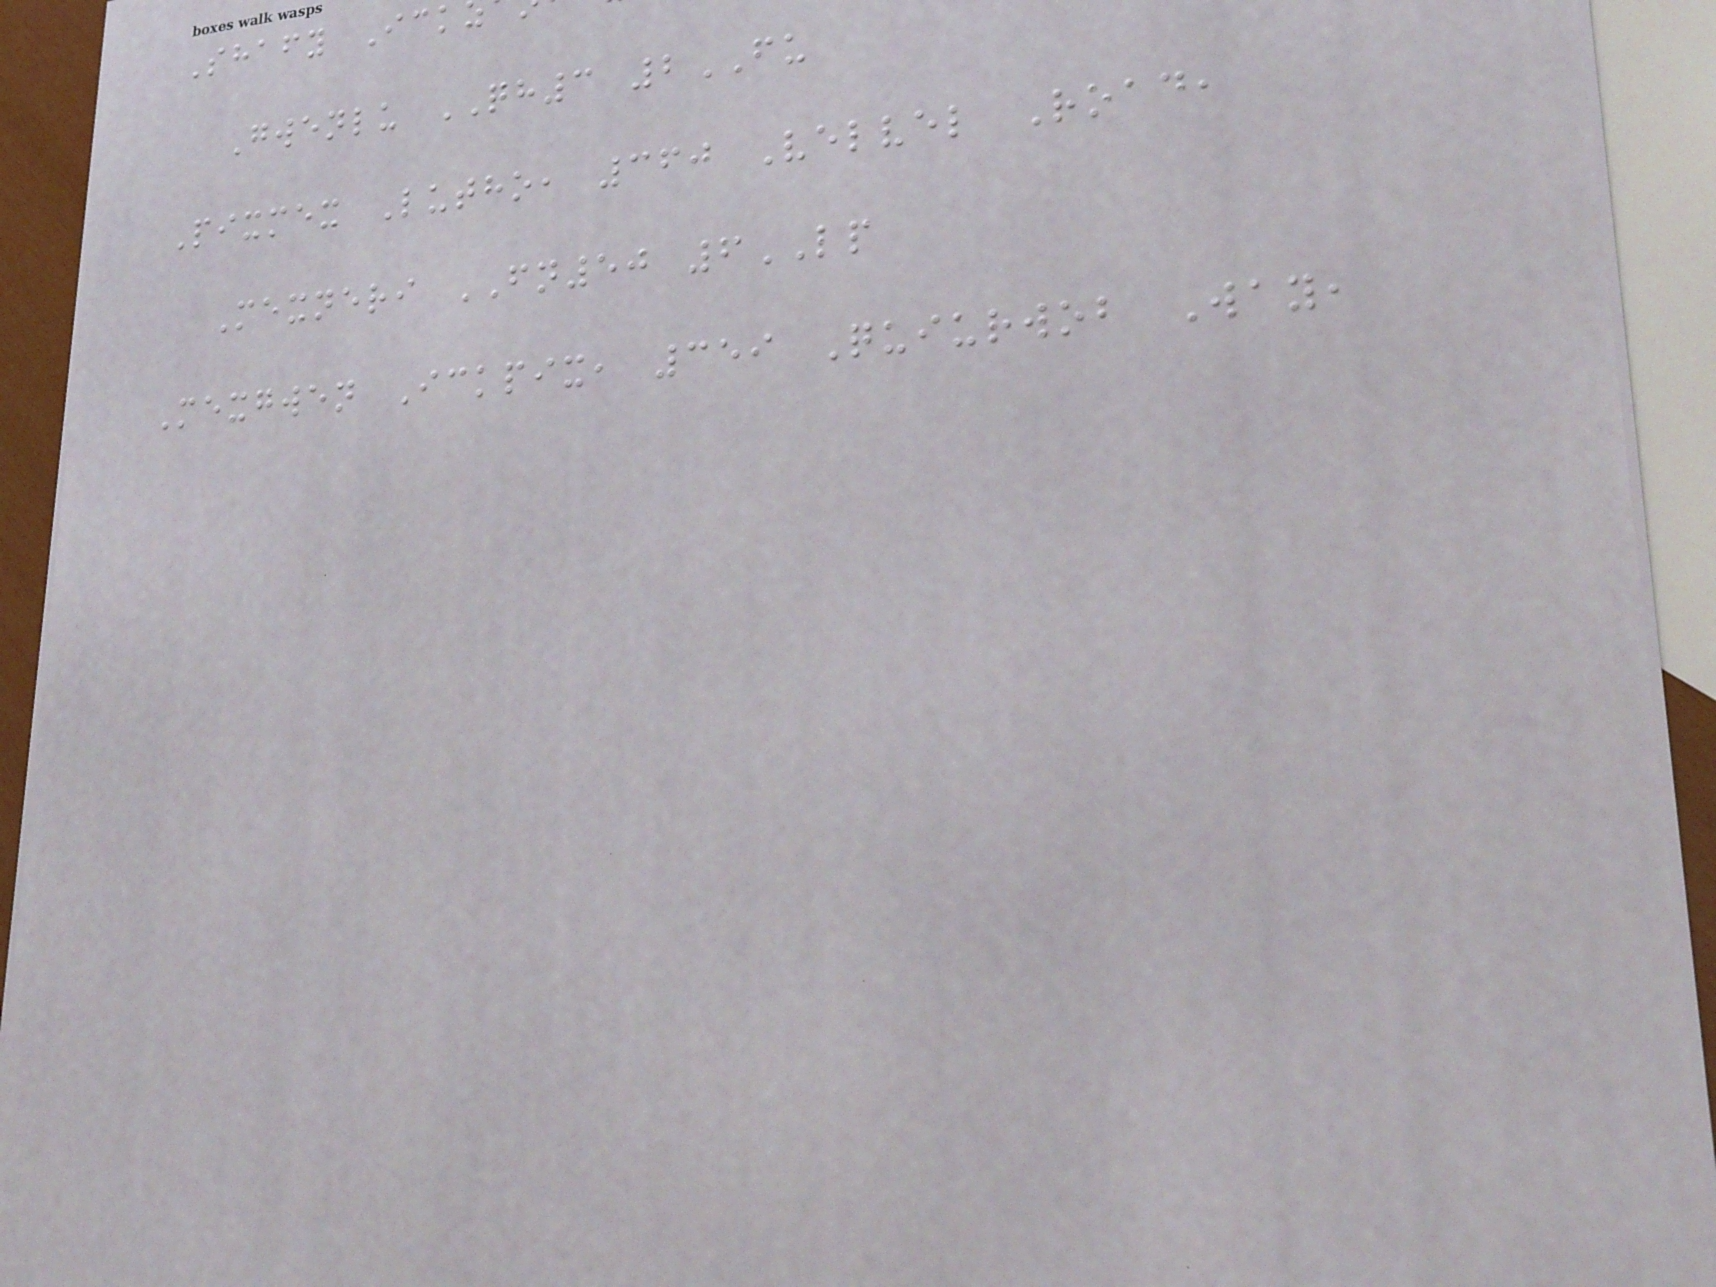Shafy Ick
Gwenlu QH3 2FU
Pixmex Lutho, 360 Velvel Road,
Mexneri FN50 6LP
Mexgwen Ickpix, 359 Quiurwob Way,
